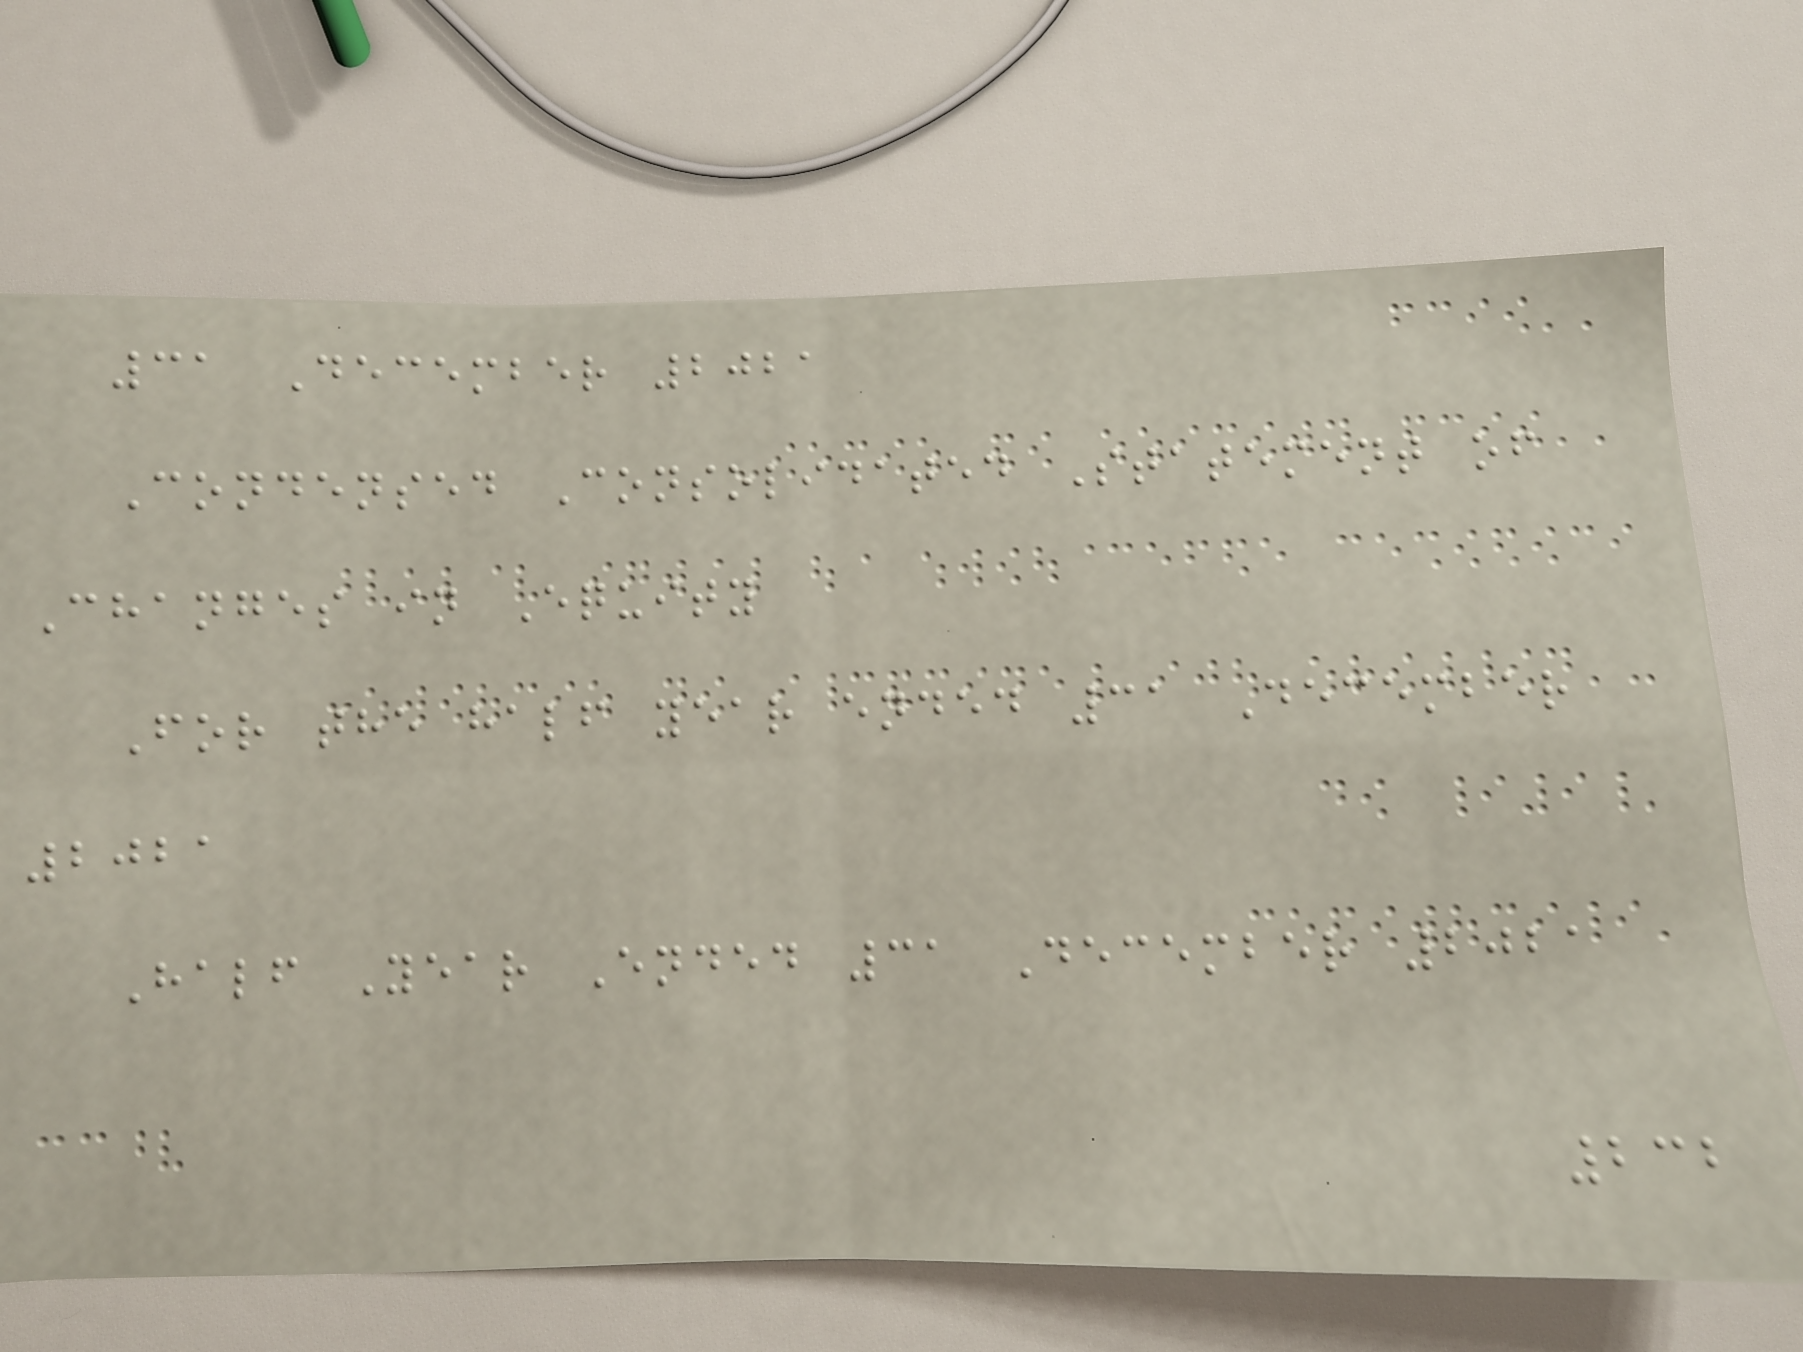31 December 2021
Condensed Consolidated Statement of
Changes in Equity
For the half year ended 31 December
2021
Half Year Ended 31 December 2021
232
